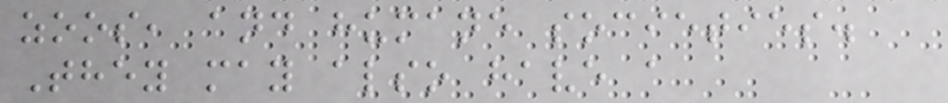zoos, and humane societies.
They may also have a
